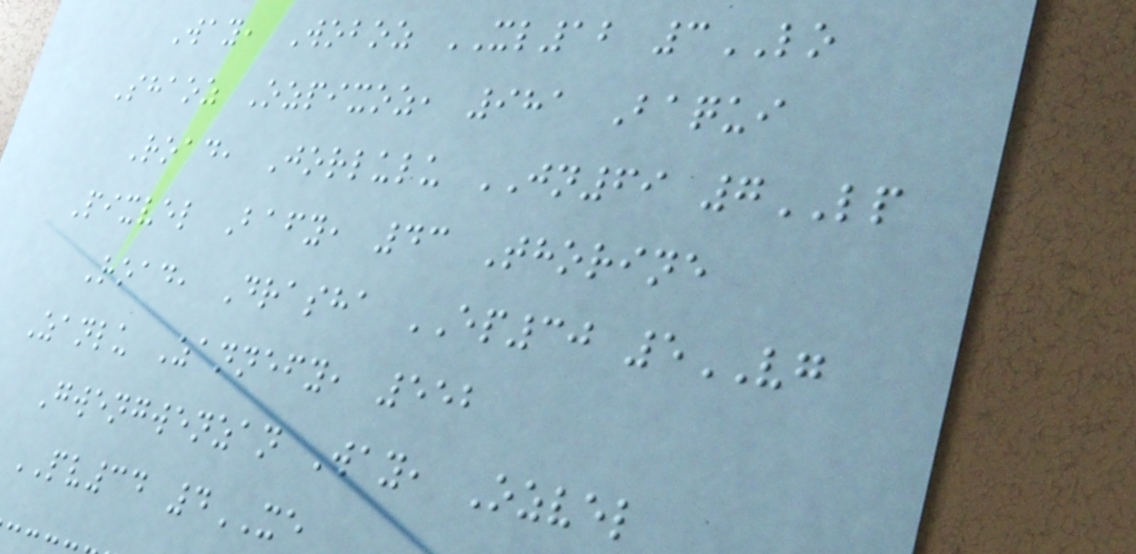Way, Woboz XL12 3LO
Shaoz Ozpixoz, 981 Baqui
Road, Jorlulu JN69 7LP
Pixvel Bafy, 43 Thorine
Road, Drasha EP30 5VG
Zanlu Zannefy, 552
Gwengwenzan Way, Ozvel
PV34 4XE
